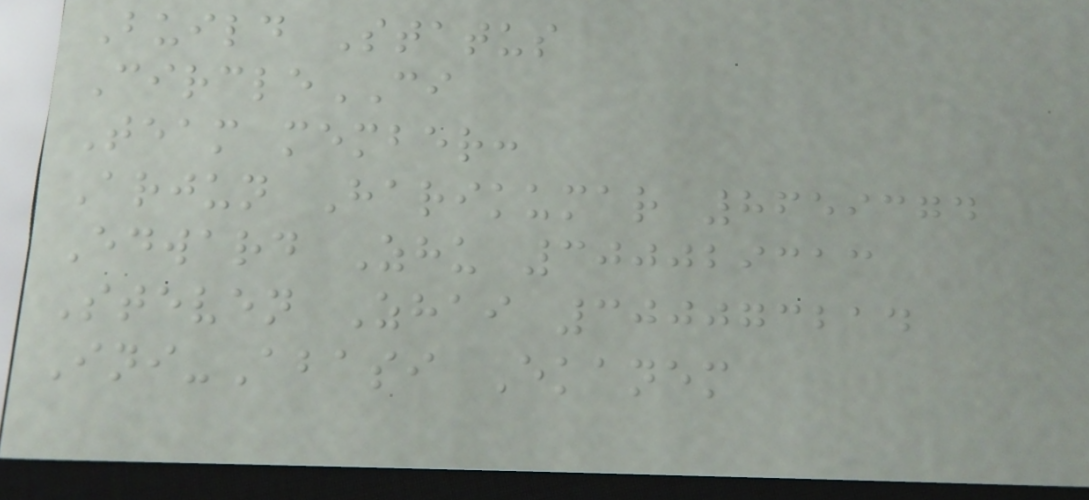Build Status
CircleCI
Team member:
Arjun Harikumar 8659374
Edward Zhu 300029313
Steven Zhai 300073214
Ini-Abasi Ekanem
